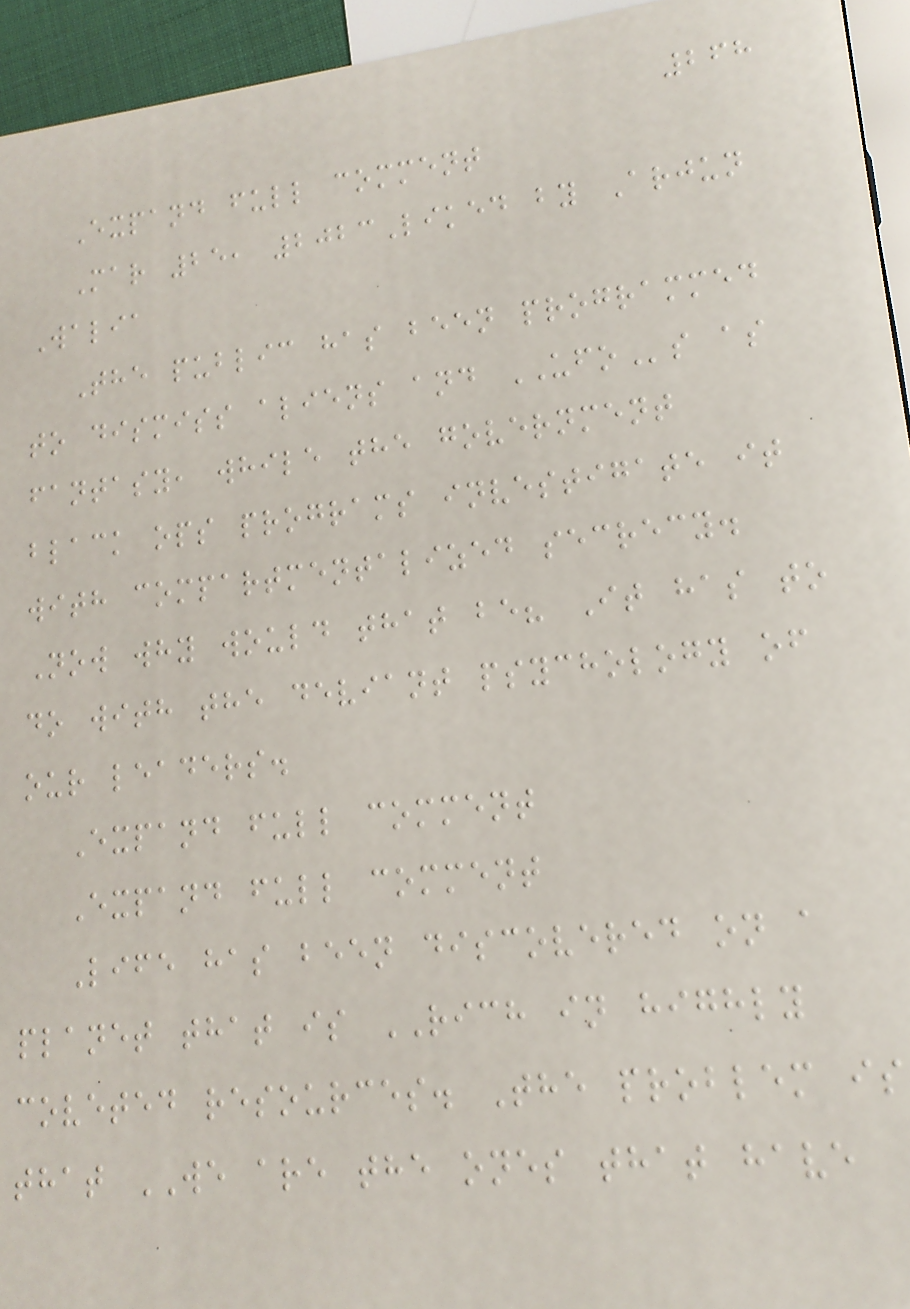268
Expand full comment
Mar 25, 2023Liked by Arjun
Walia
The public has been programmed
to dismiss aliens and UFOs as
fantasy, while the government
black ops programs investigate it
with compartmentalized secrecy.
Now why would that be? It has to
do with the deviant psychology of
our leaders.
Expand full comment
Expand full comment
Life has been discovered on a
planet that is RICH in highly
coveted resources. The problem is
that WE are the ones that have
